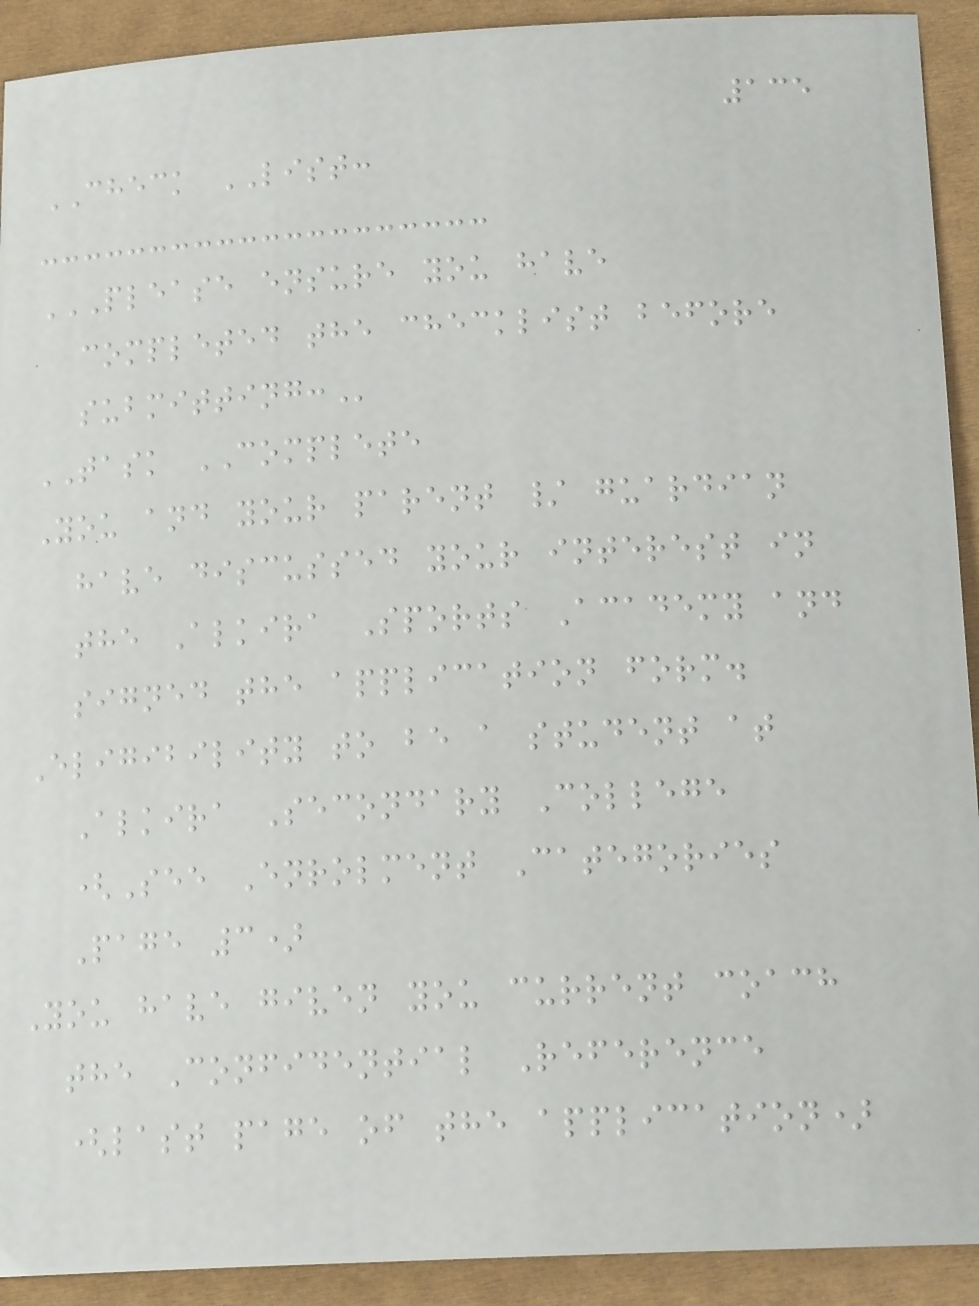135
CHECK LIST:
PLEASE ENSURE YOU HAVE
COMPLETED THE CHECKLIST BEFORE
SUBMITTING:
TASK COMPLETE
You and your parent / guardian
have discussed your interest in
the Alkira Sports Academy and
signed the application form.
Eligibility to be a student at
Alkira Secondary College
(See Enrolment Categories
Page 3)
You have given you current coach
the Confidential Reference
(last page of the application)
